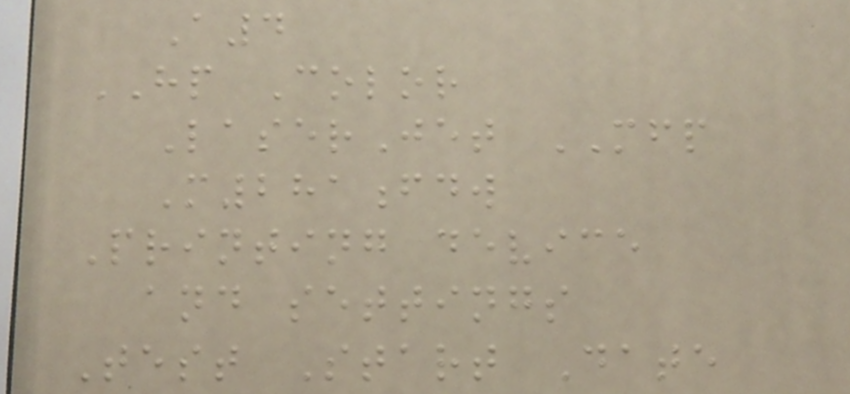A4
HP Color
LaserJet MFP
M281fdw
Printing device
and settings
Test Start Date
